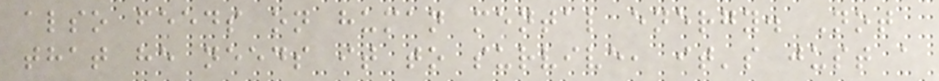also feeds on human mental energy. Not
that he needs it to survive, it's just a
